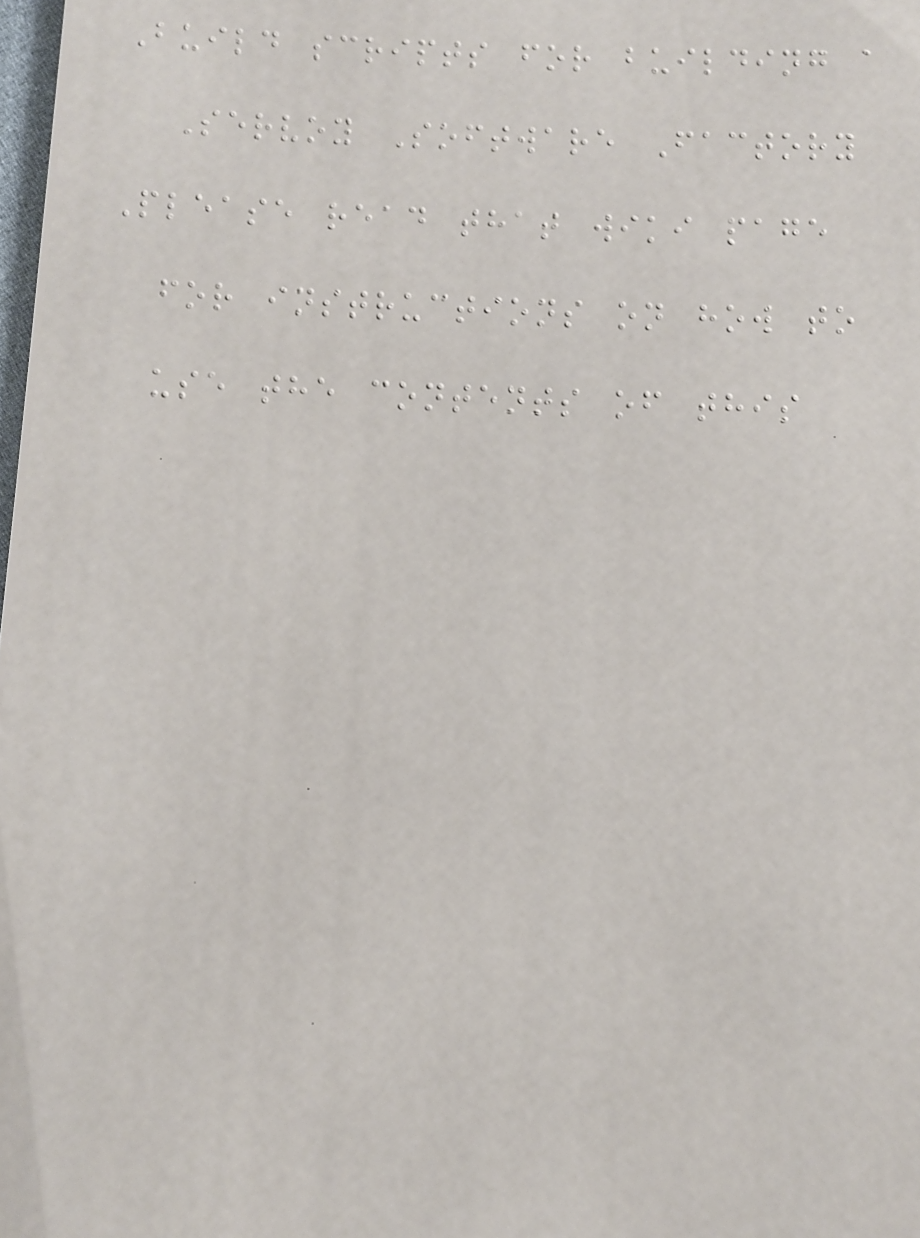Build scripts for building a
Servoy Software Factory
Please read that wiki page
for instructions on how to
use the contents of this
